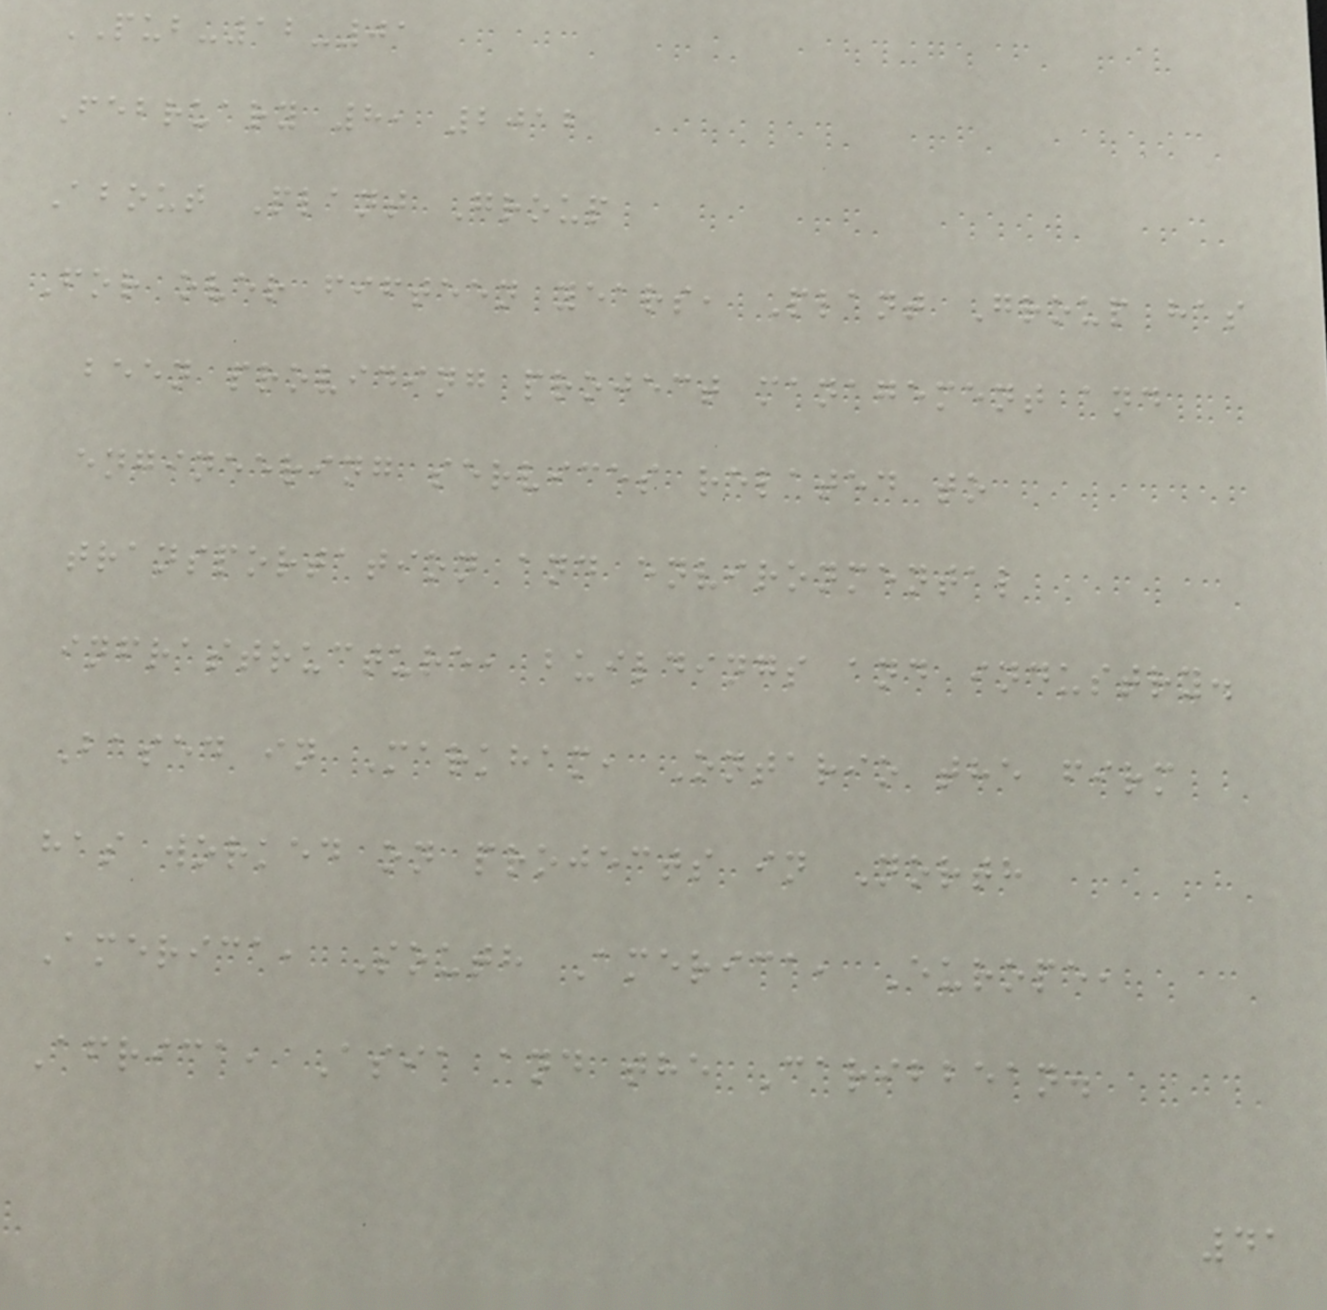PUB-12-01
February 8, 2012
About Plant Group
For over fifteen years, Plant Group has
been providing project management and
engineering services related to
transportation and environmental
infrastructure, buildings and industry.
Based in Markham, Ontario the firm
has worked on projects in North
America, South America, Europe,
Africa, Asia and the Caribbean.
41
